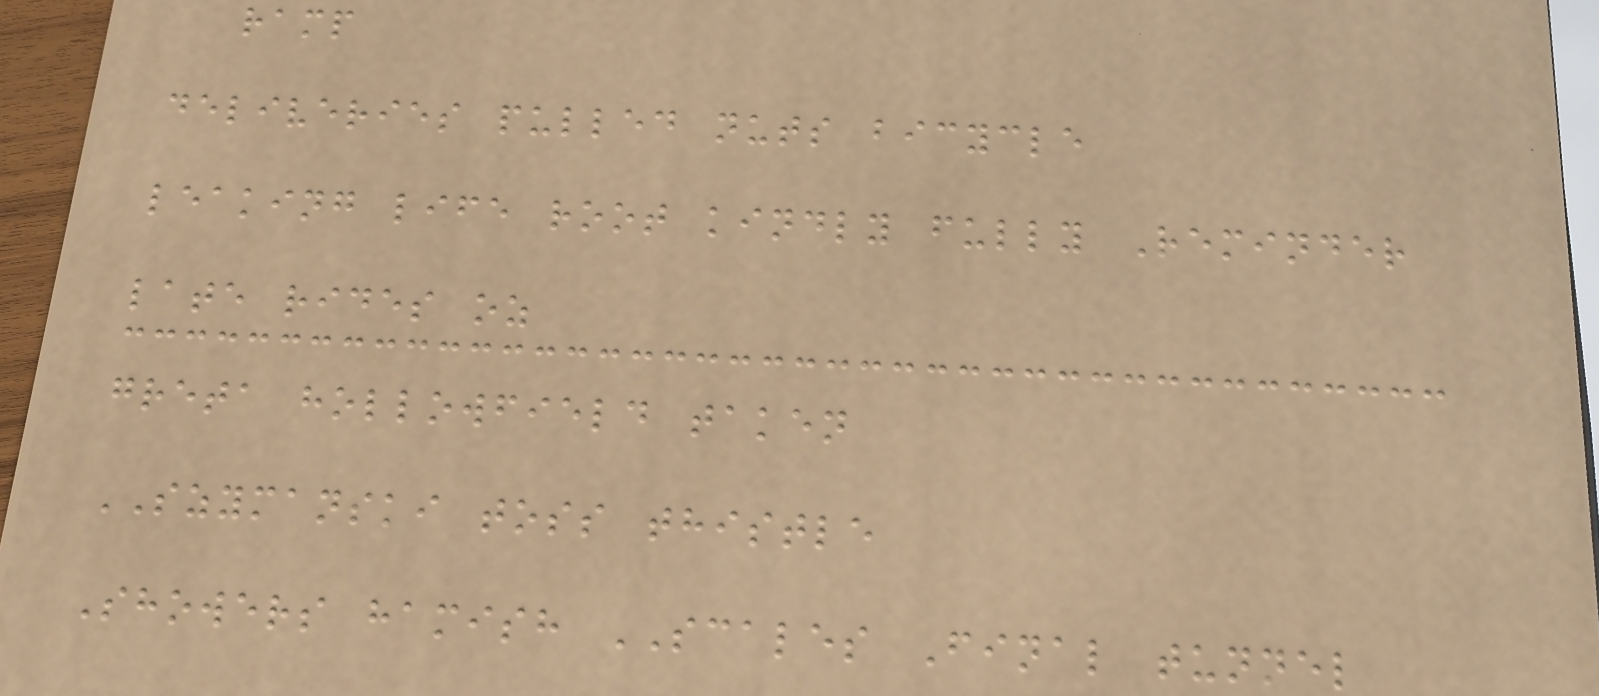ramp
deliveries pulled nuts bicycle
leaking life root kindly fully Reminder
late rides oz
greta hollowfield taken
SZYMANSKI toss thistle
Showers hamish SCALES Final tunnel
